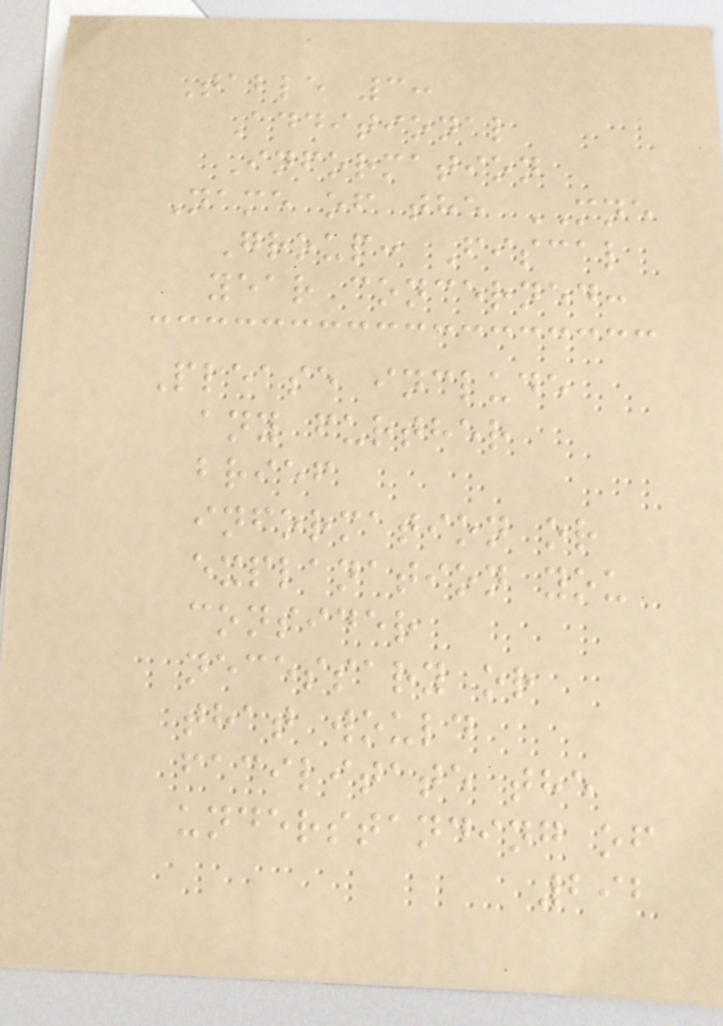Table 3:
Additional
Information
Name of the MNE
Group: Fiscal
year concerned:
Please include
any further
brief
information or
explanation you
consider
necessary or
that would
facilitate the
understanding of
292
